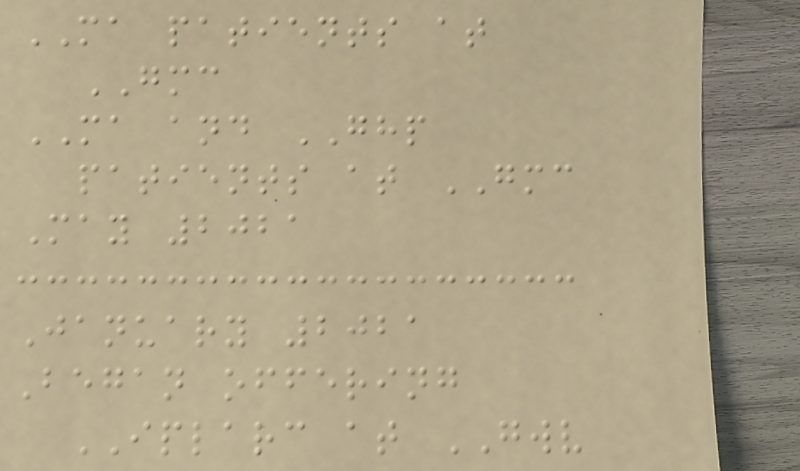MA patients at
GMC
MA and GHP
patients at GMC
May 2021
January 2021
Began offering
IPLARC at GWV
